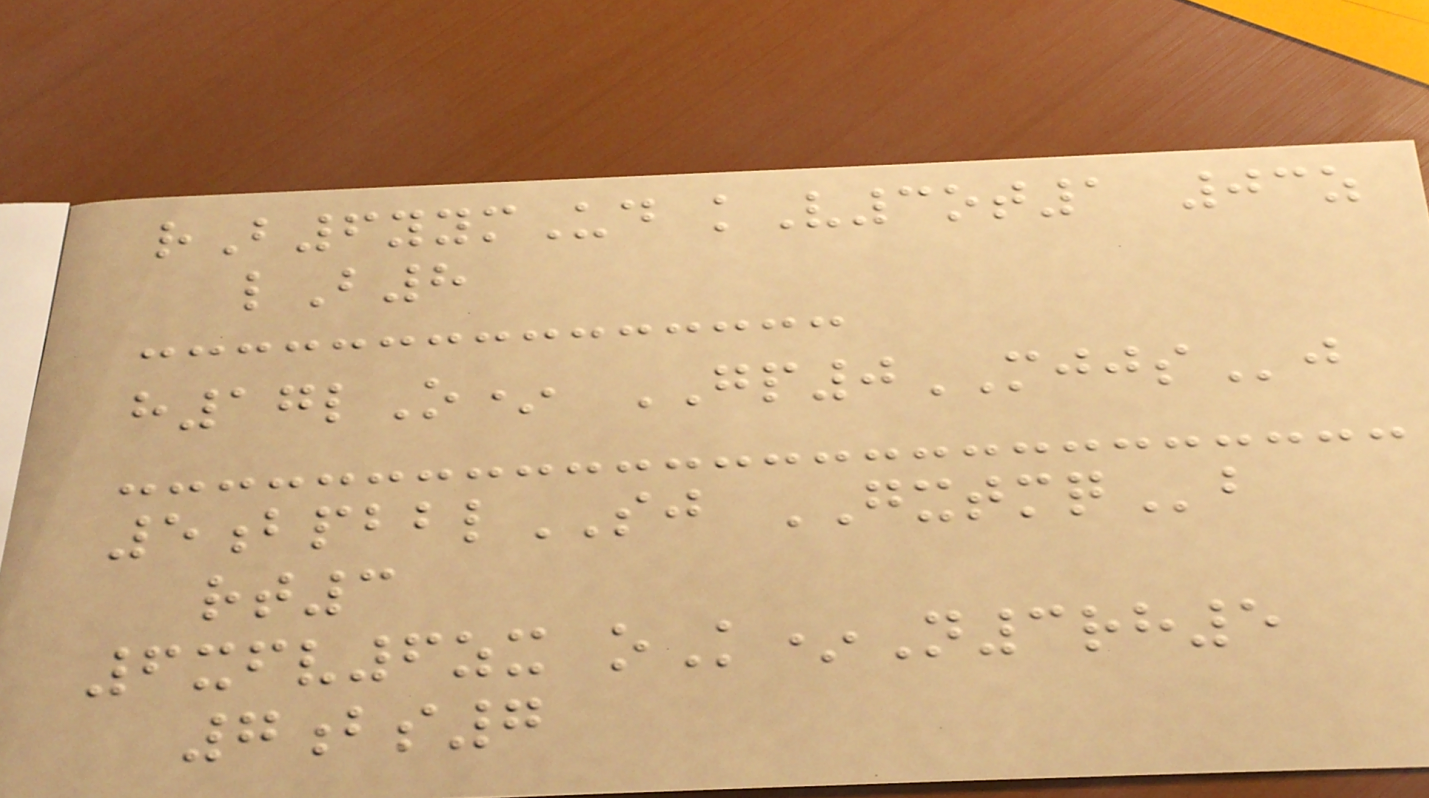rB6yymUd kV3ot1 03z
lB8
h17lO* GP0MJJSj
5bpbblSJ GXTMQb
rt3
6xfv6zx oK*N3rh5
7bs7
